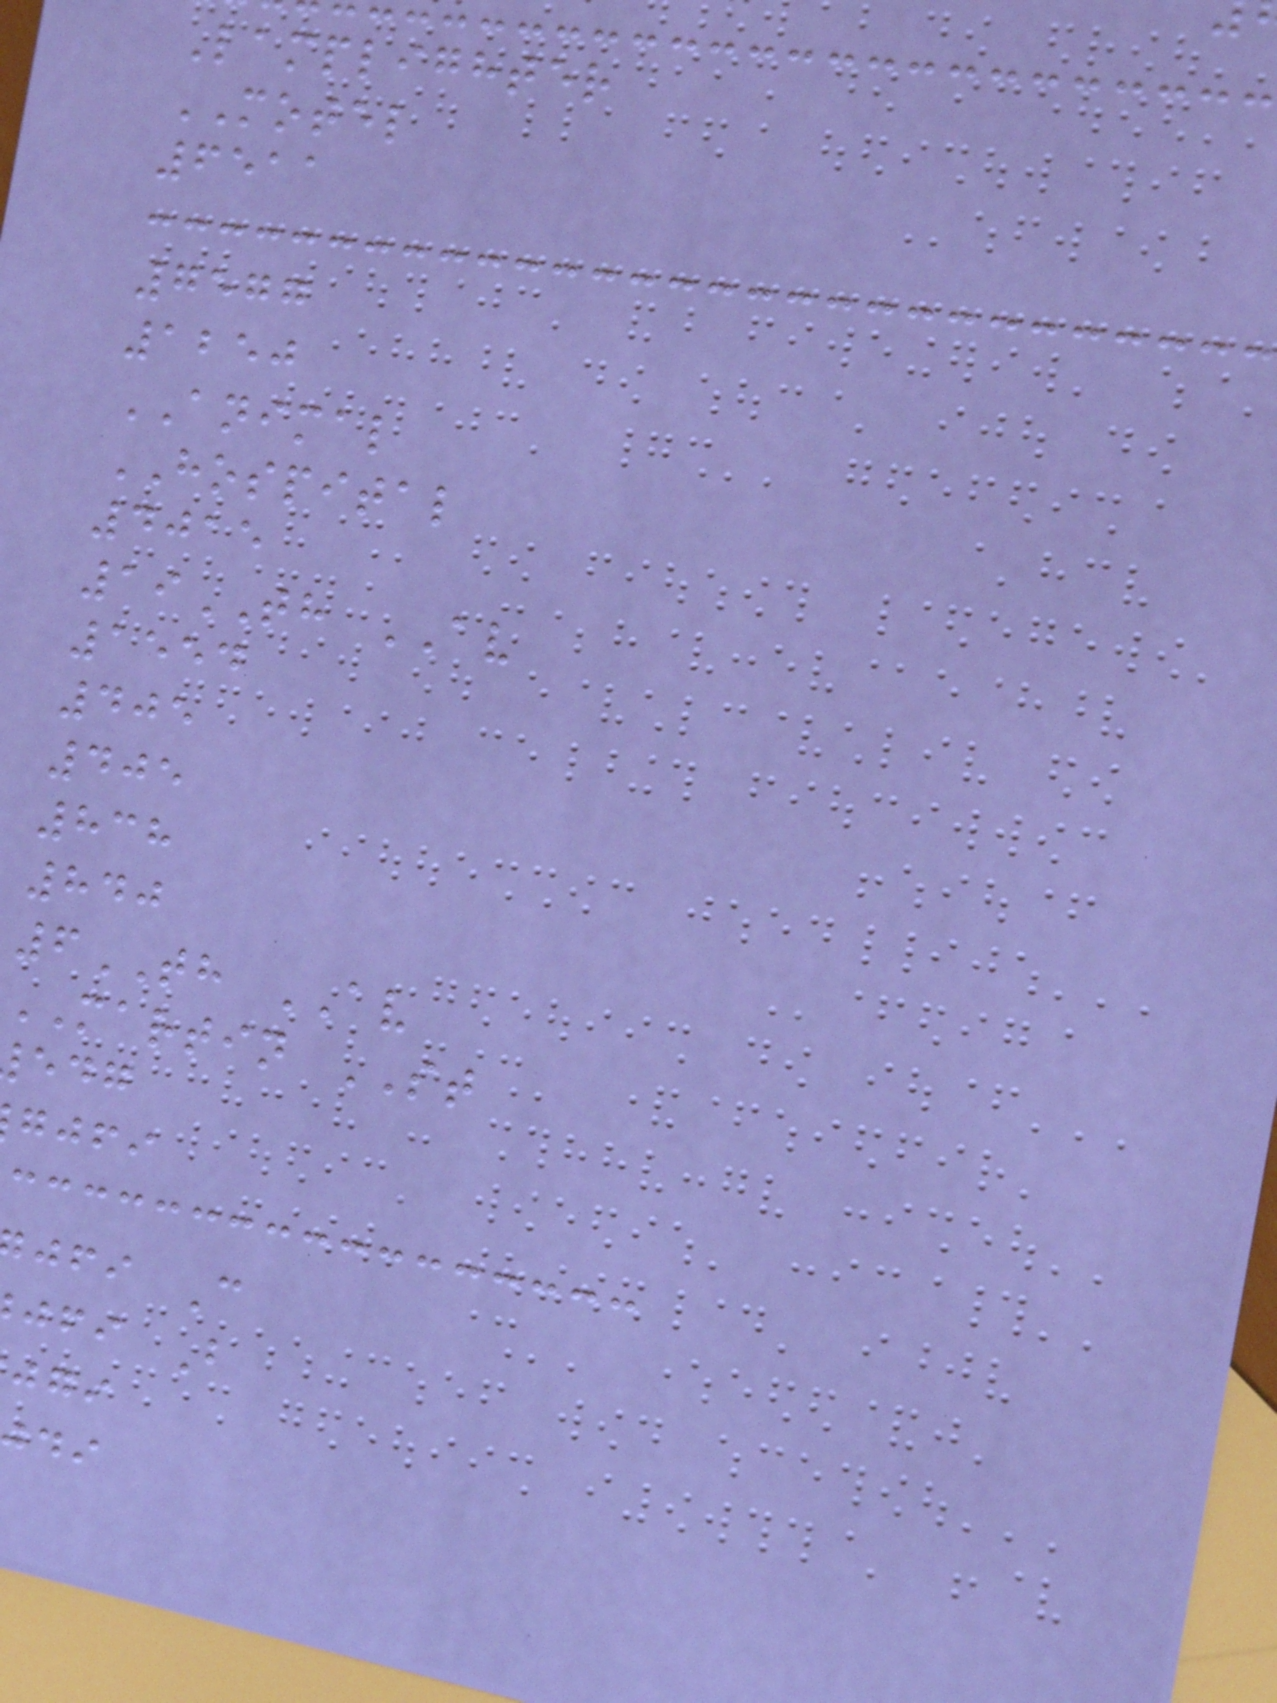Lamplighter
MOTEL
6511
7577
1250
ANIMAL
HOSPITAL
4015
19TH AV
1554
405
405
838
840
6TH AV
MARTIN ST
gjfi
jfi C
jfi B
